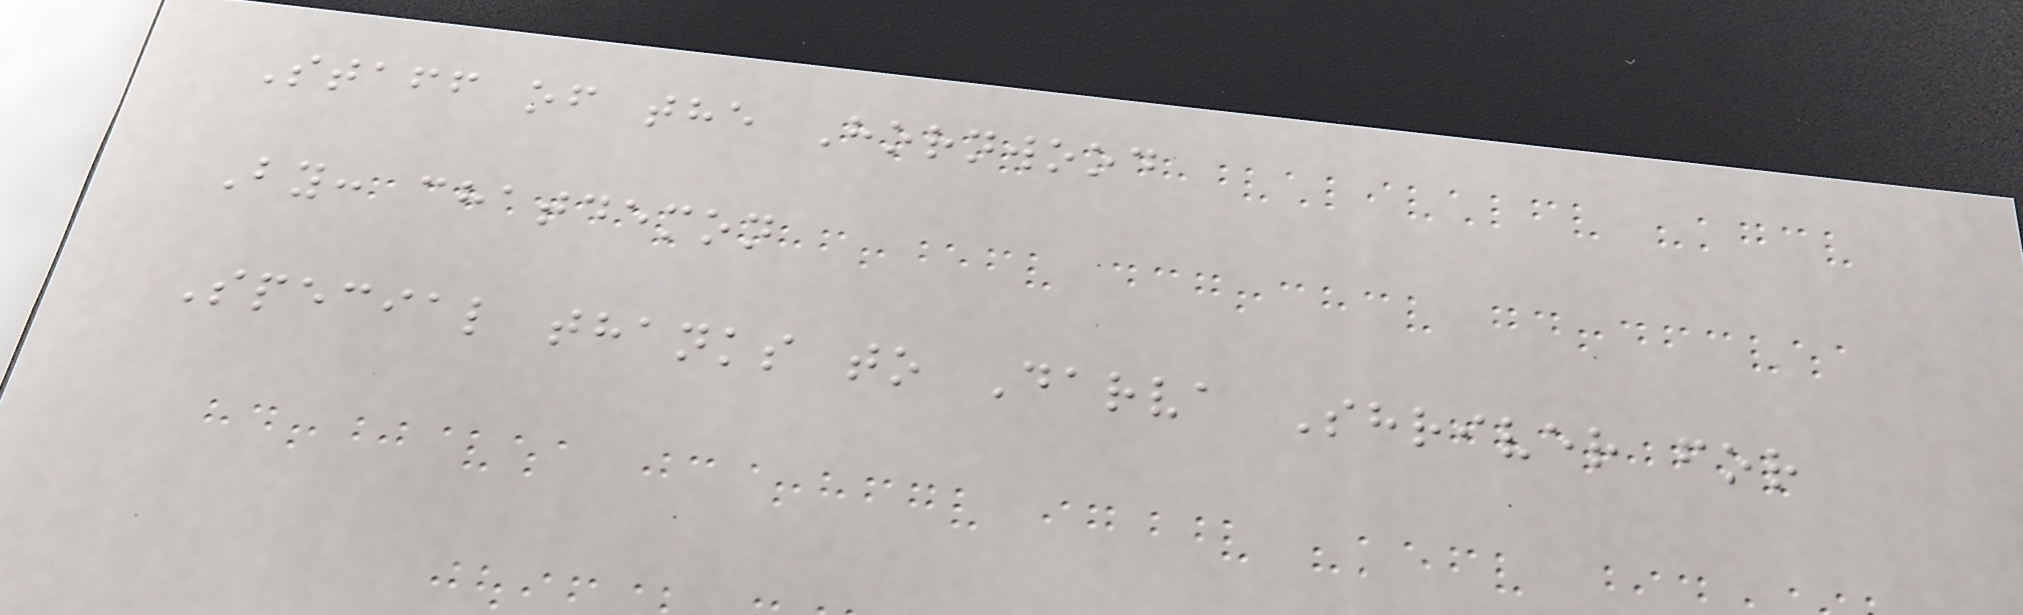Staff of the Hornwood
By: chatdemon
Special thanks to Darva Shriver for
